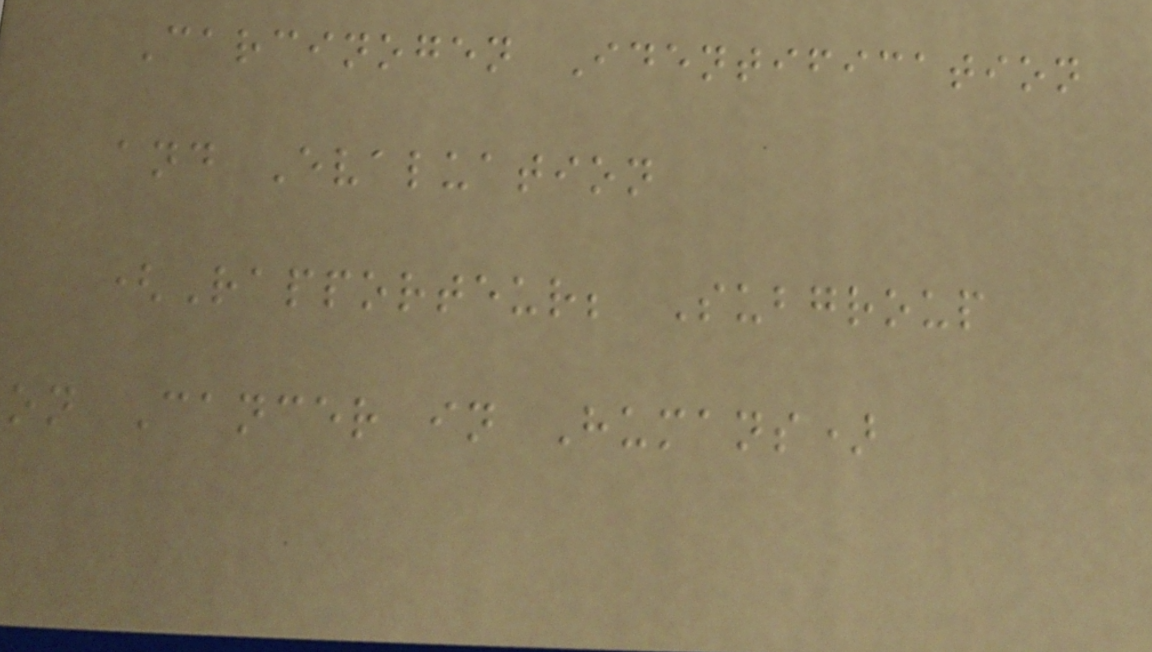Carcinogen Identification
and Evaluation
(Rapporteur; Subgroup
on Cancer in Humans)
